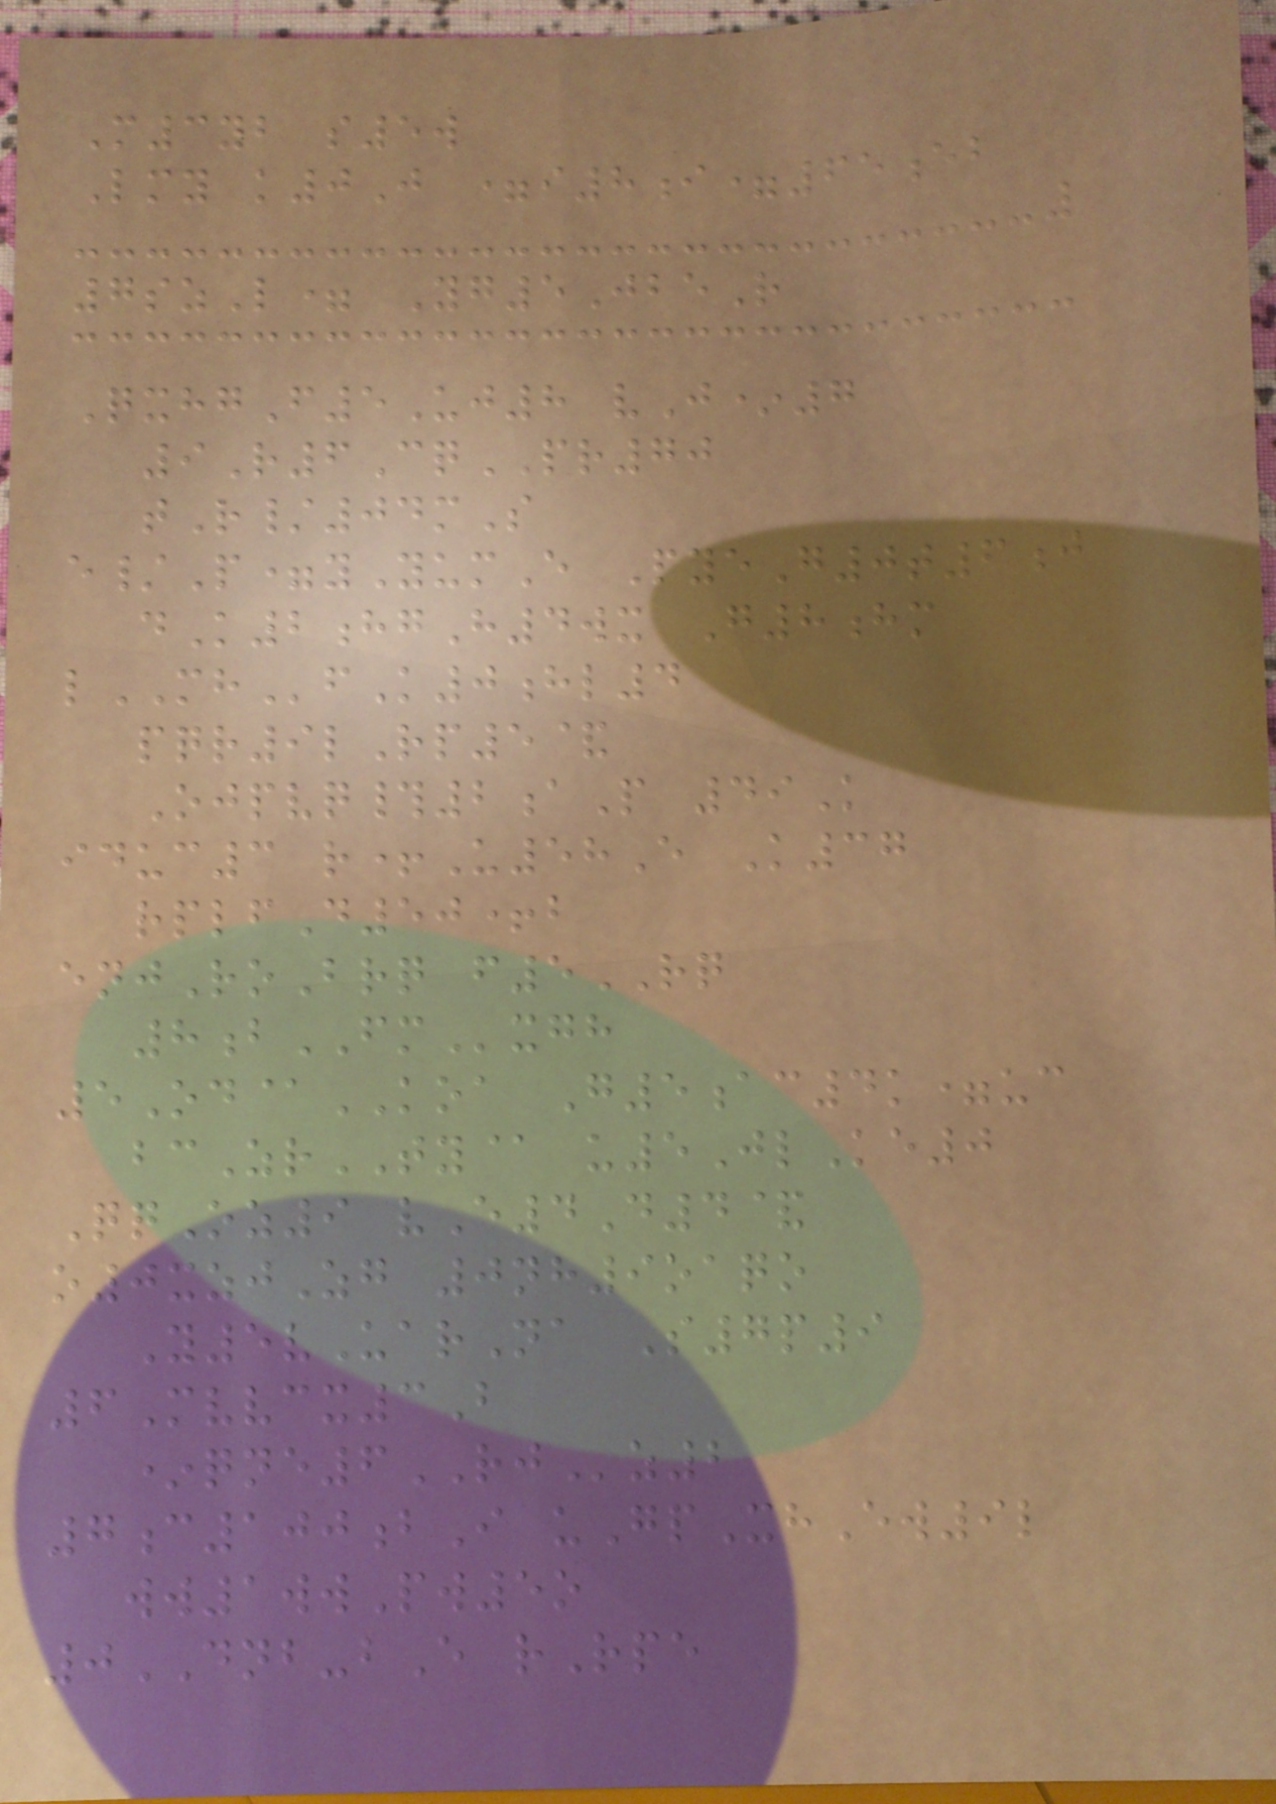M3yb s5w
Lmy k0J =i8i=65eb
7szL= Yg5JbeR
QxhgF5Uj8 vJ*7
9R6CqPR70
tR/04mS
e/P=yYumE PyeG0t6j
dK2hgH4wx G8hm
lMHfK0hl4
pqr9lRp5&
Ojpvq#2aP 49K
iduc3 r+U58E K37
rplfD50+b
enjRoBrq f5RQ
8bFMxgh
5Od@KOA G5ac4k=uc
bcZrTY@ u5JlKe0
QqOz9 vE4D4&
o0xzjZg 0nh9oaqo
Y5vUarNa S7p9
6Mvvcx3B
*qne6RJz2
7c100bI uGpXhEw9l
ww1wwPw5o
0DNB-bE rRpe
